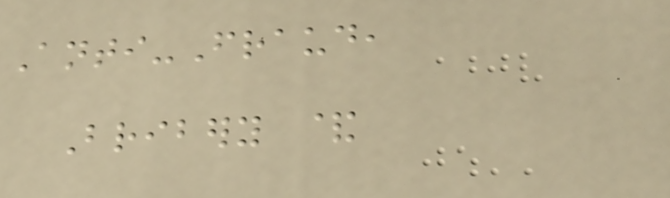Anti-Fraud,
Bribery &
